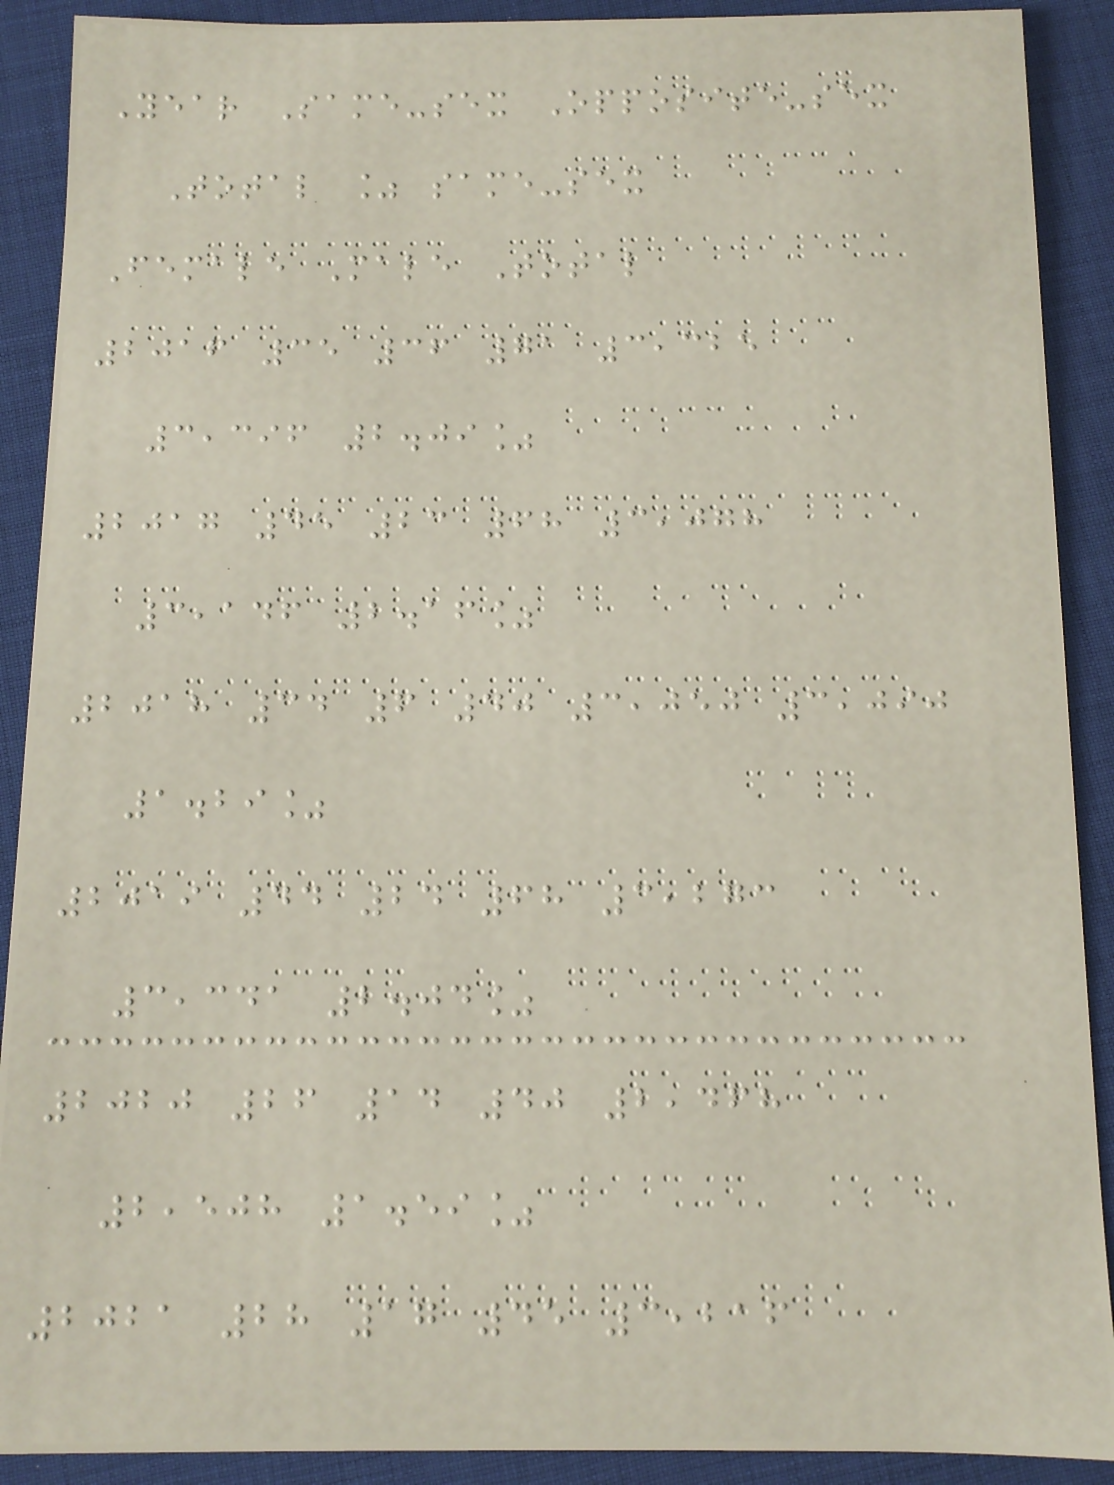Year Same-sex Opposite-sex
Total % same-sex
Female Male Total
2016 35 36 71 3,325
3,396 2.09%
2017 45 23 68 3,078
3,146 2.16%
2018 34 6 40 3,050 3,090
1.29%
2019 44 24 68 3,273
3,341 2.04%
2020 26 14 40 2,468
2,508 1.59%
2021 28 17 45 3,216
